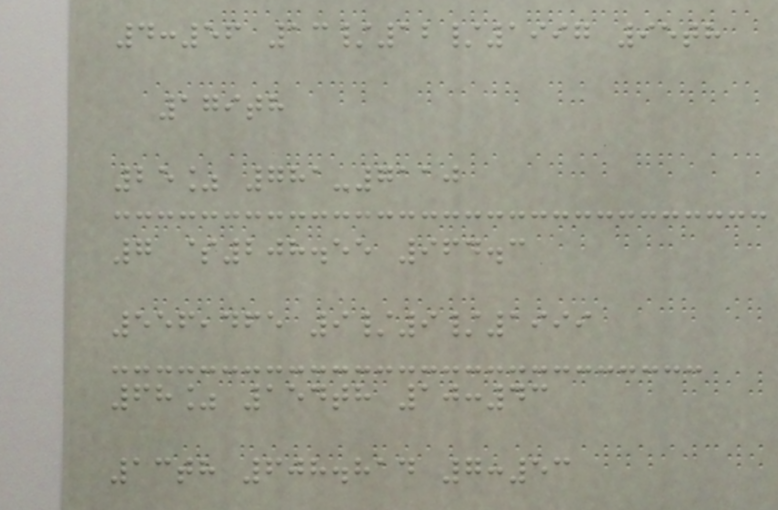4:56 13/12/1997 95th
179th
25% 781-7110
7 $208.55 964.3
556,465 9/9/1999
68% 154th 10:43
13th 608.814 7:53
